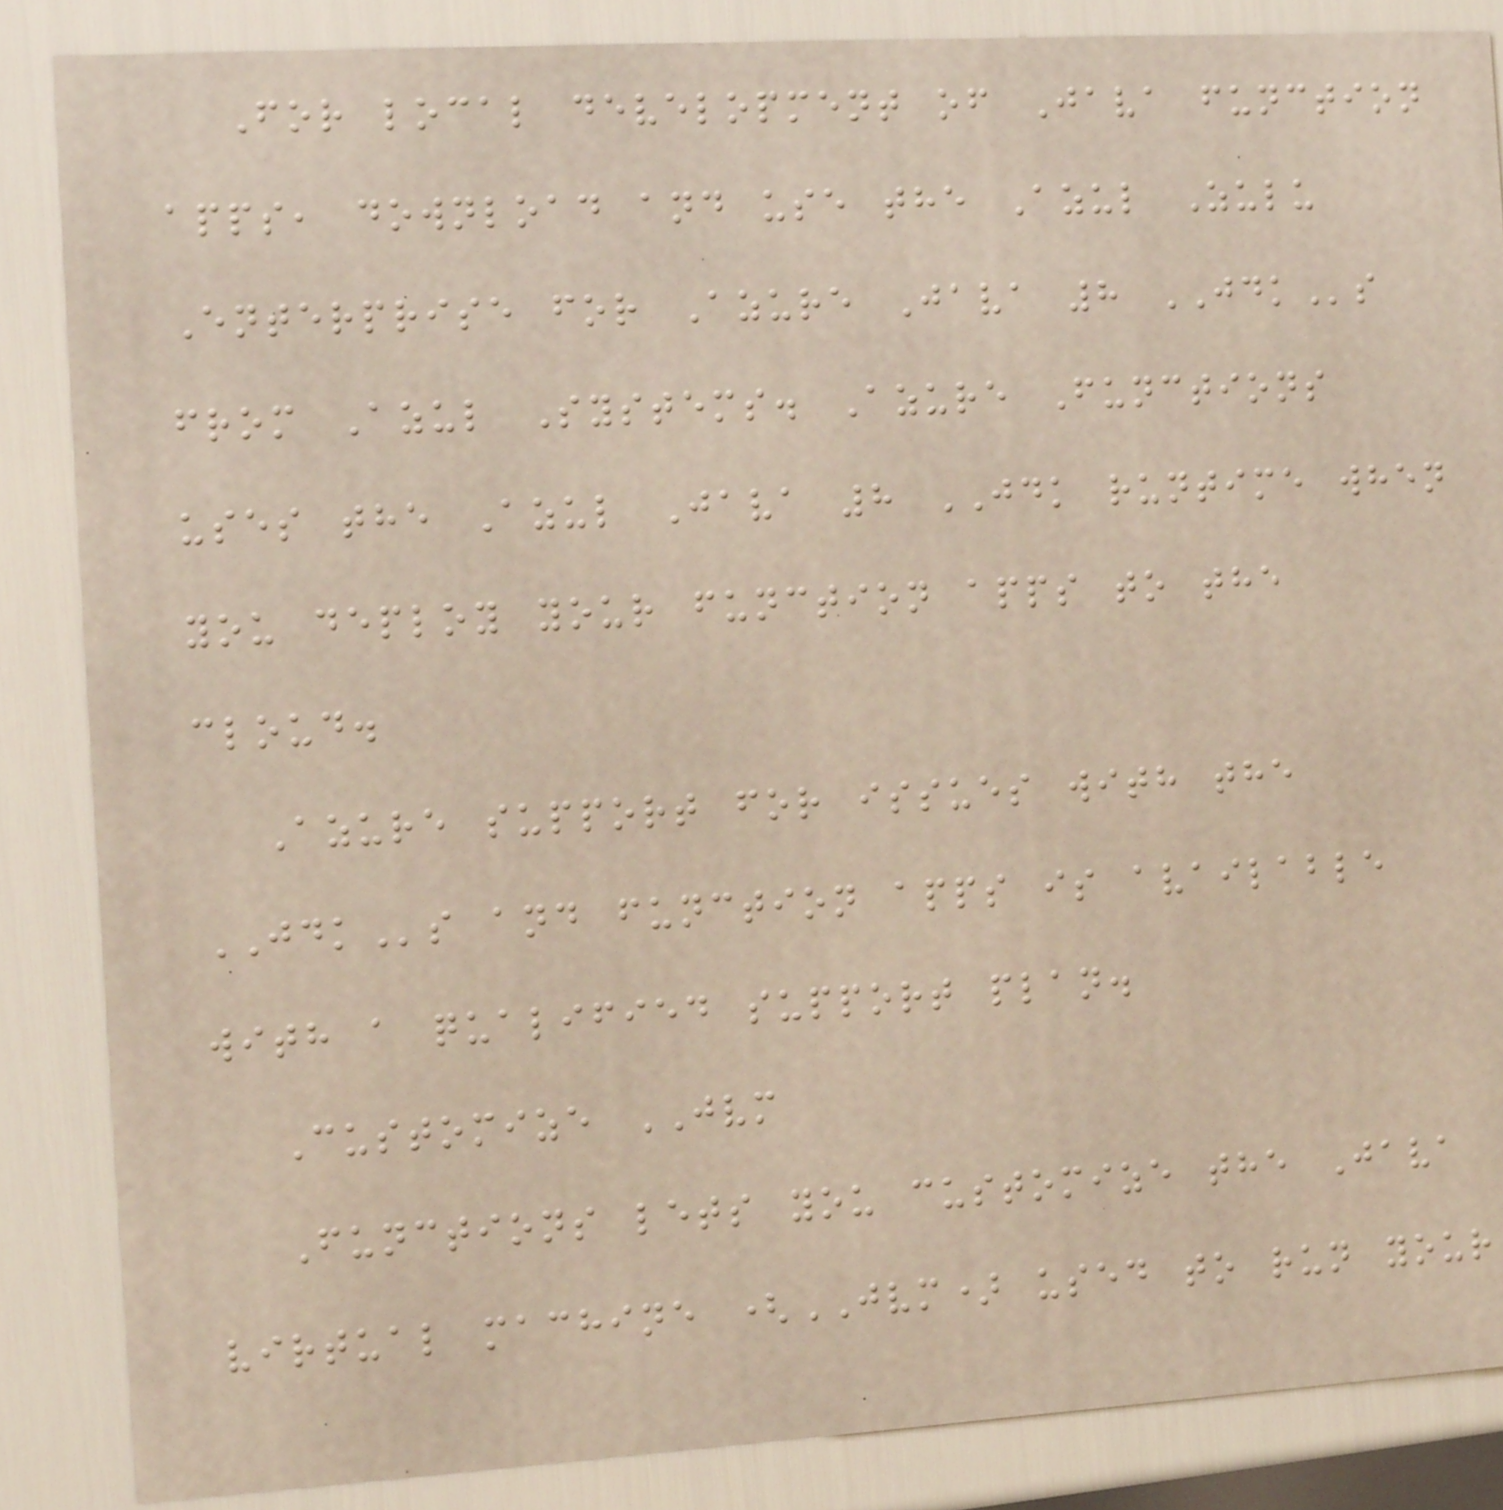For local development of Java function
apps, download and use the Azul Zulu
Enterprise for Azure Java 8 JDKs
from Azul Systems. Azure Functions
uses the Azul Java 8 JDK runtime when
you deploy your function apps to the
cloud.
Azure support for issues with the
JDKs and function apps is available
with a qualified support plan.
Customize JVM
Functions lets you customize the Java
virtual machine (JVM) used to run your
